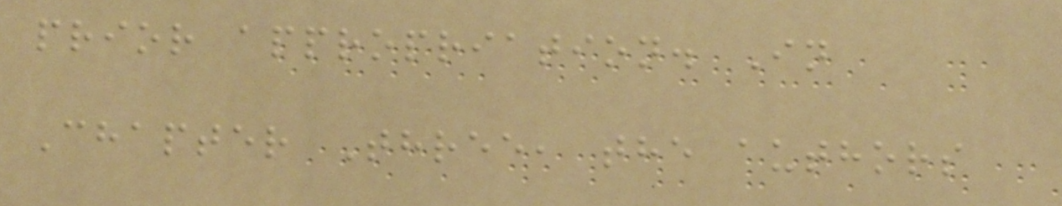prior appropriation. In
Chapter Three, the authors
